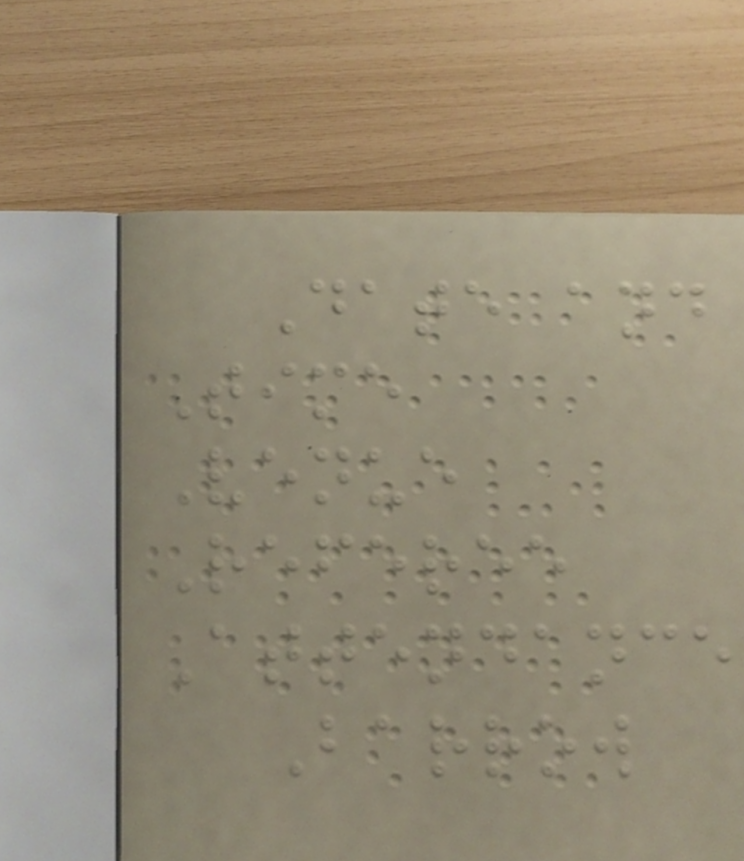Date and
Time
Venue
Referee
Attendance
Barrow
